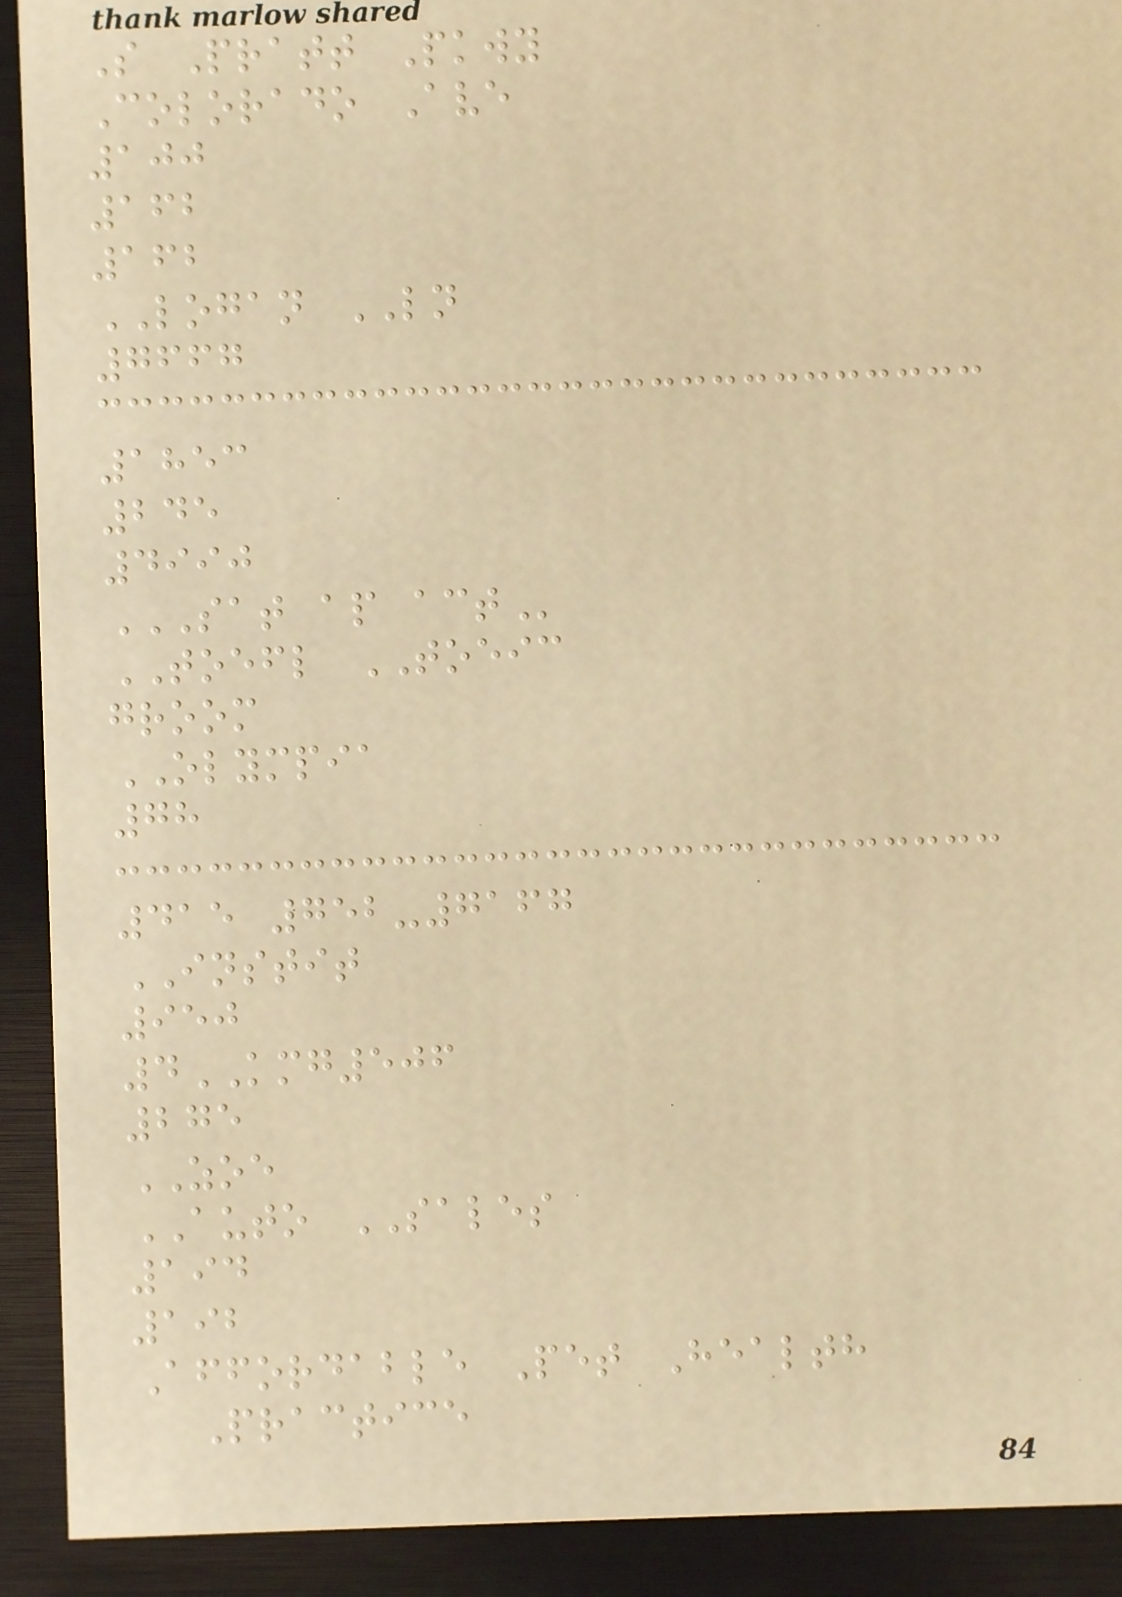S Pratt Pkwy
Colorado Ave
100
162
162
LOGAN LN
7667
1853
245
4990
SAT AP ACT
TOEFL TOEIC
groom
OLYMPIA
78
415 752-7167
INSTIT
950
4KMG506
275
ZOE
AUTO SALES
194
192
Affordable Pet Health
Practice
